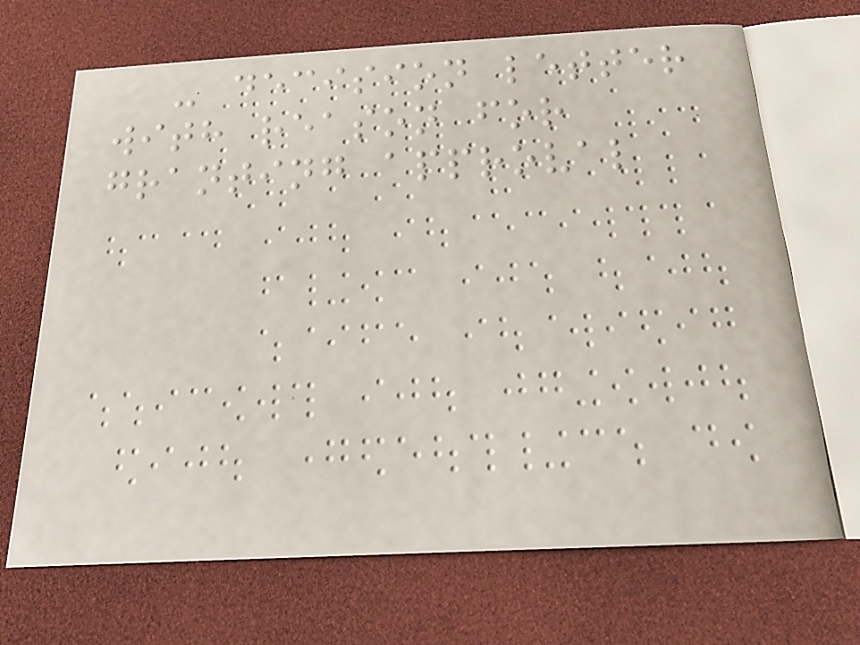- decision letter
with reason for
granting approval
